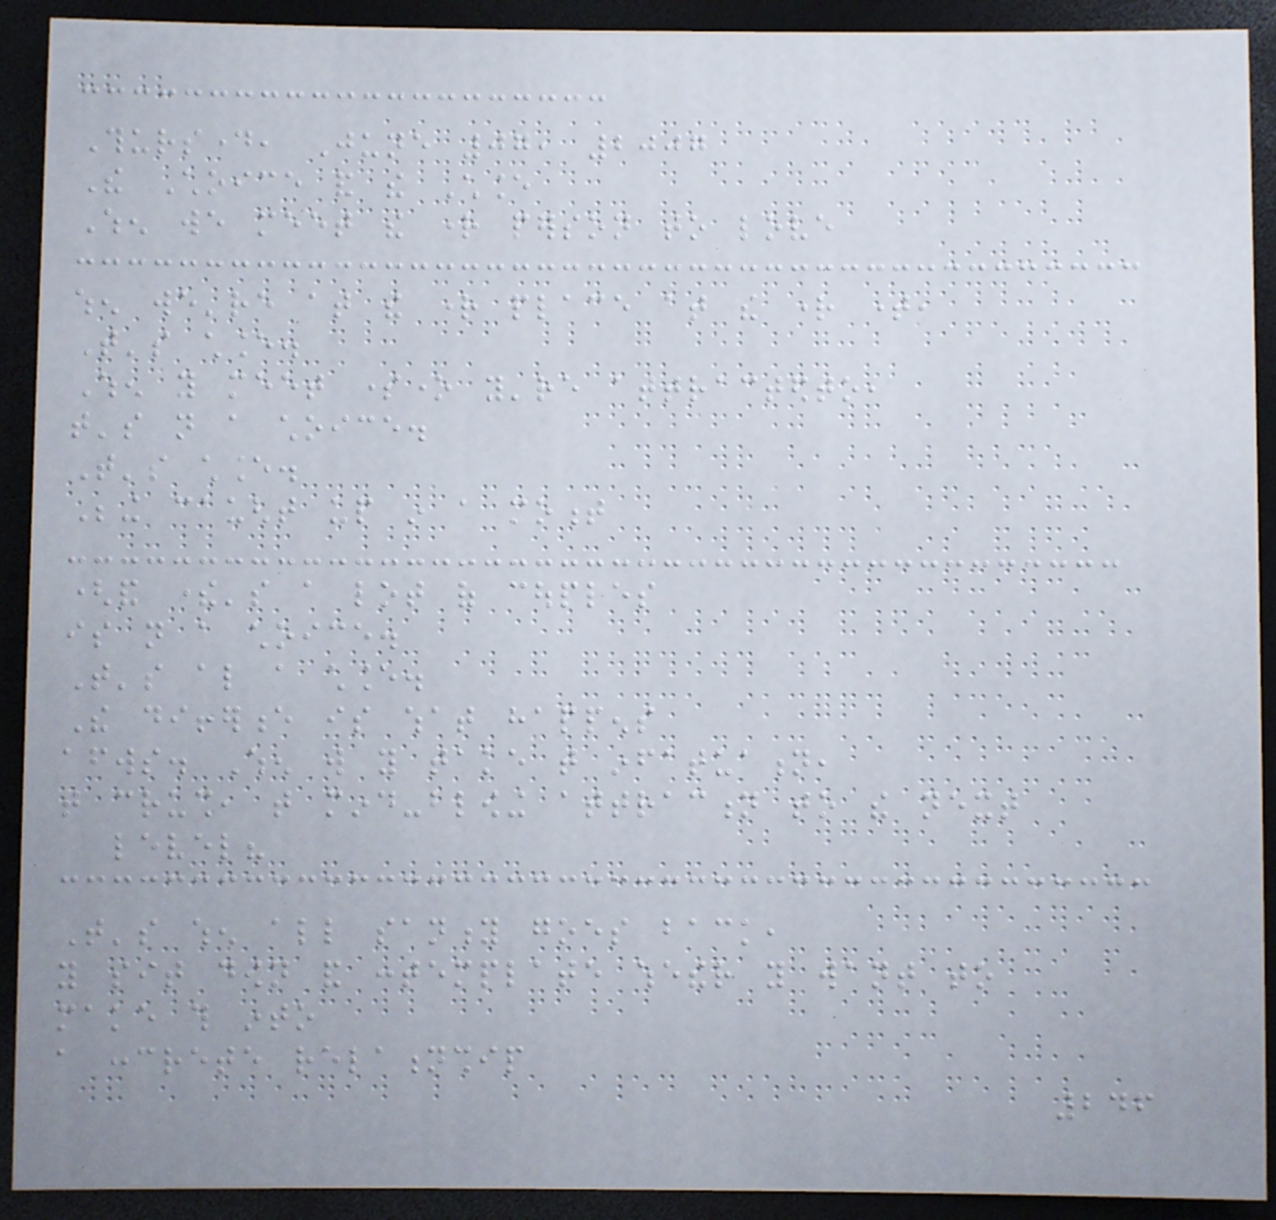Thursday, June 07, 2007
The Choice and the Chance
When we meet the right person to love
when we're at the right place at the right time,
That's chance.
When you meet someone you're attractedto,
that's not a choice.
That's chance.
Being caught up in a moment
(and there's a lot of couples
is not a choice.
That's also a chance.
The difference is what happens
afterwards. When will you take that infatuation,
that crush, that mind-blowing attraction to the next
level?
That's when all sanity goes back,
you sit down and contemplate whether you want to
make this into
a concrete relationship
246
